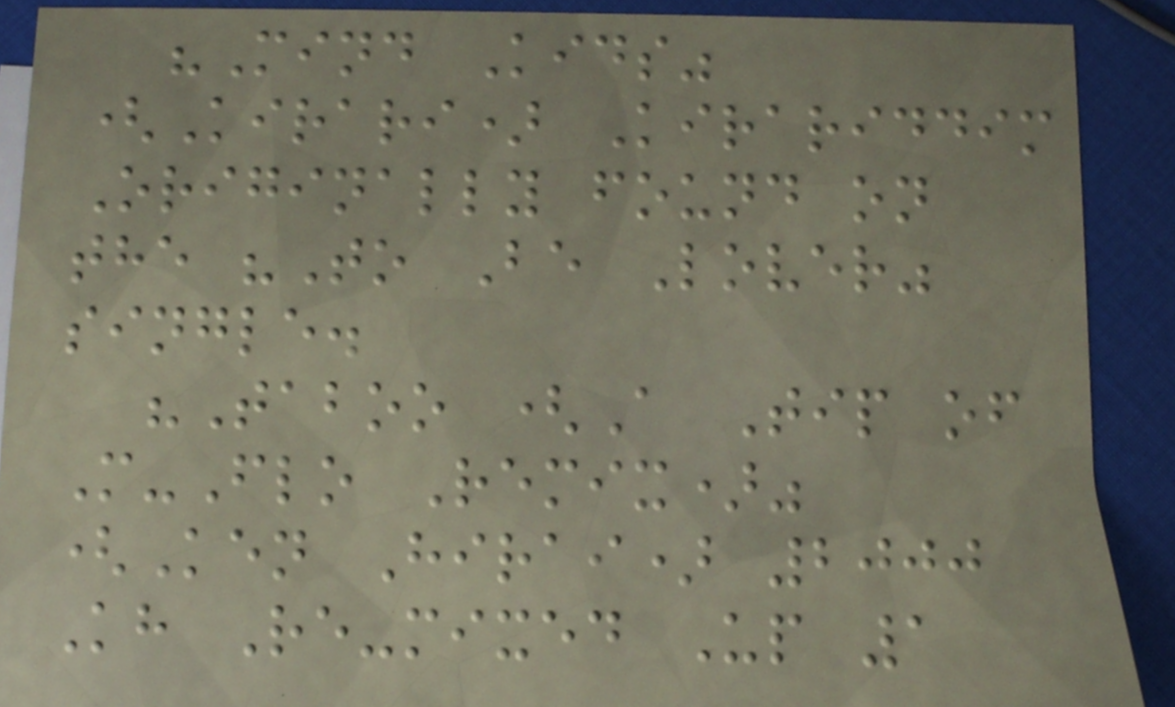"Mind Kids"
(Kirari) Kirariddim
Originally found on
the "To Be Lover"
single.
"Taboo (A Tip of
M-Flo Remix)"
(Ken Hirai) 2000
Kh Re-mixed Up 1
